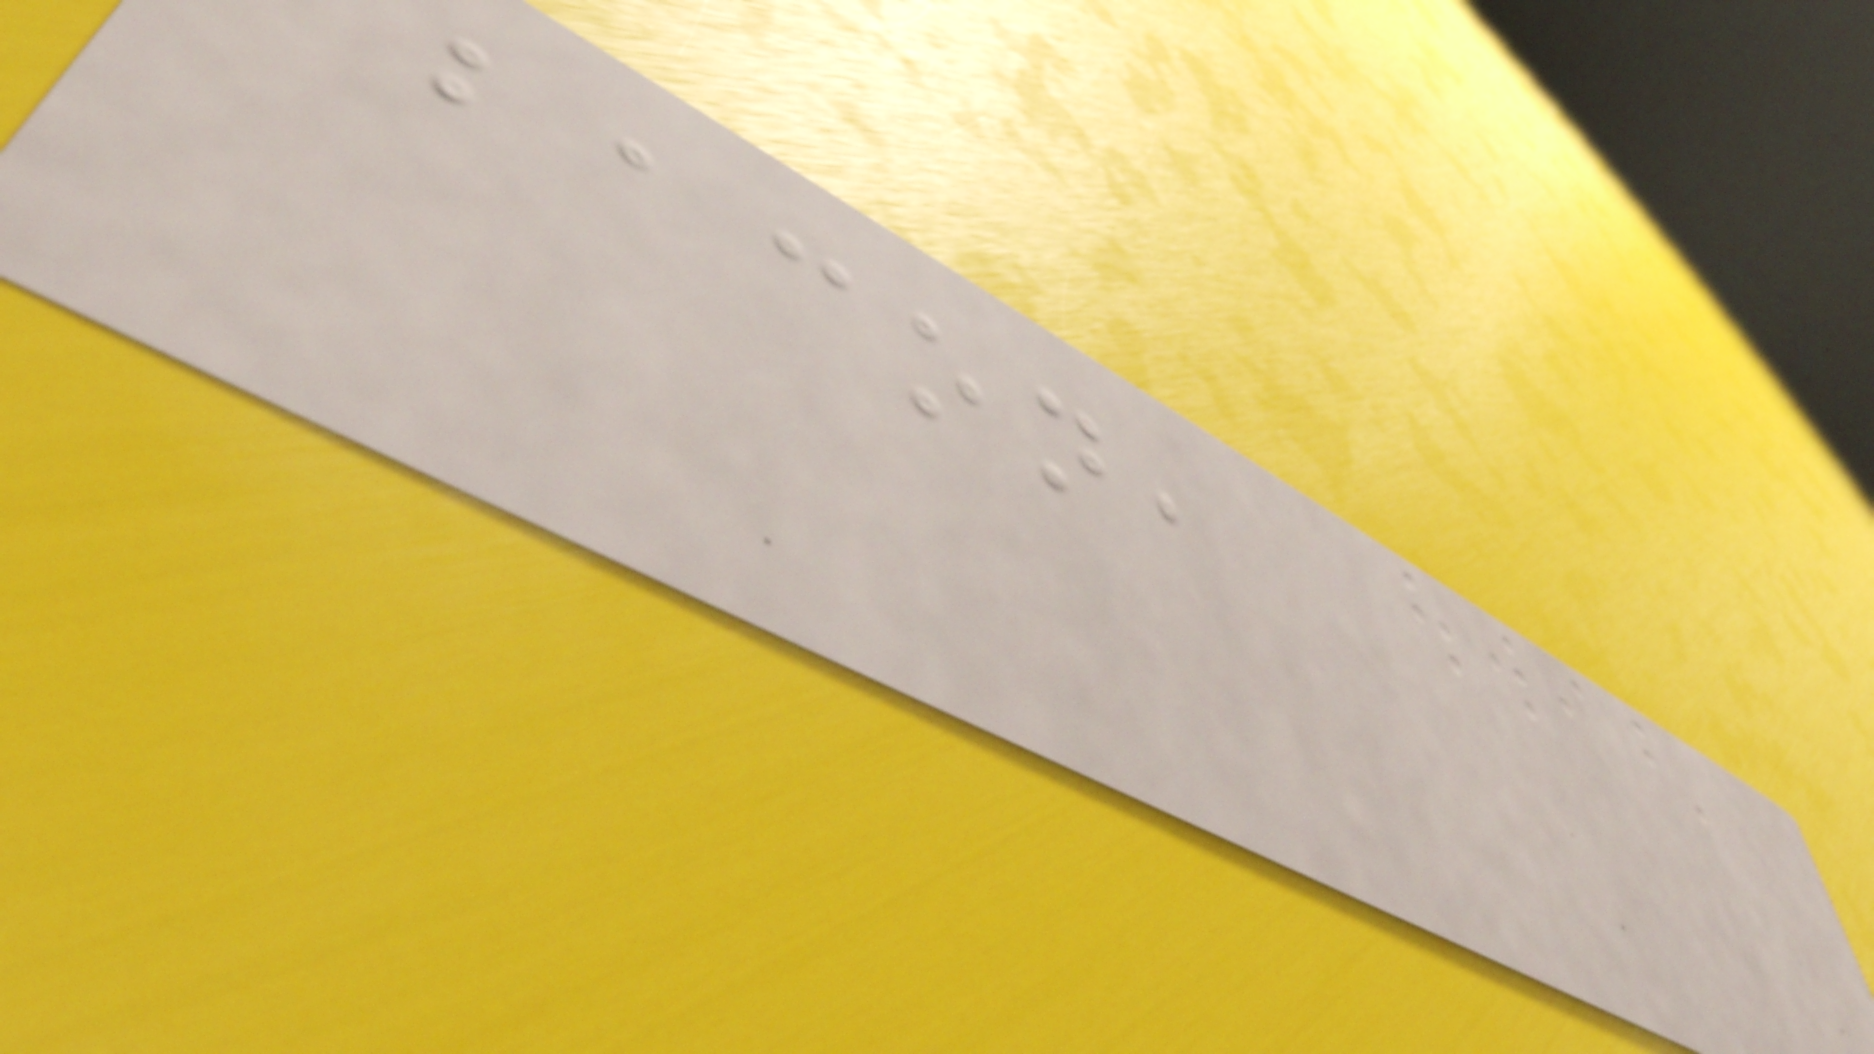bacon,
